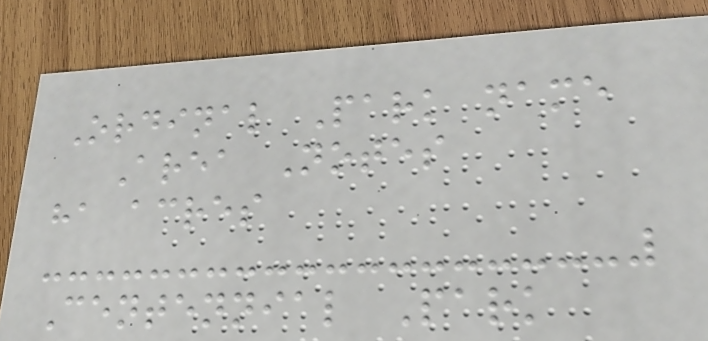Ordinal Park name
Area Notes
ha acres
Centennial Park
